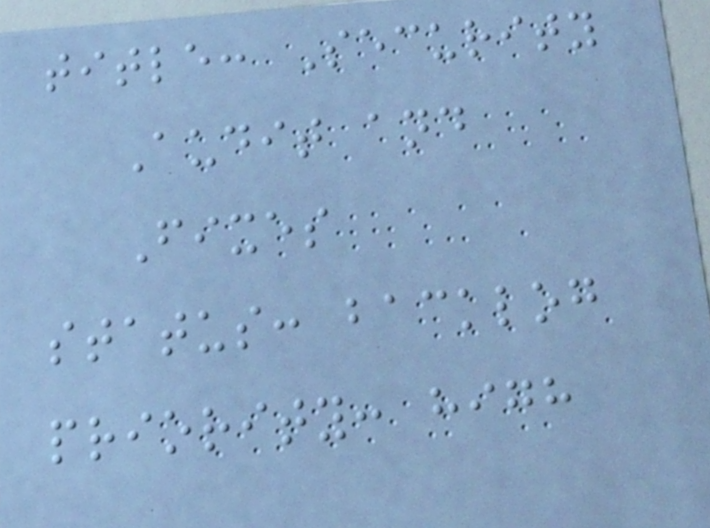title: Security
Audit and
Fixes
status: backlog
priority: high
